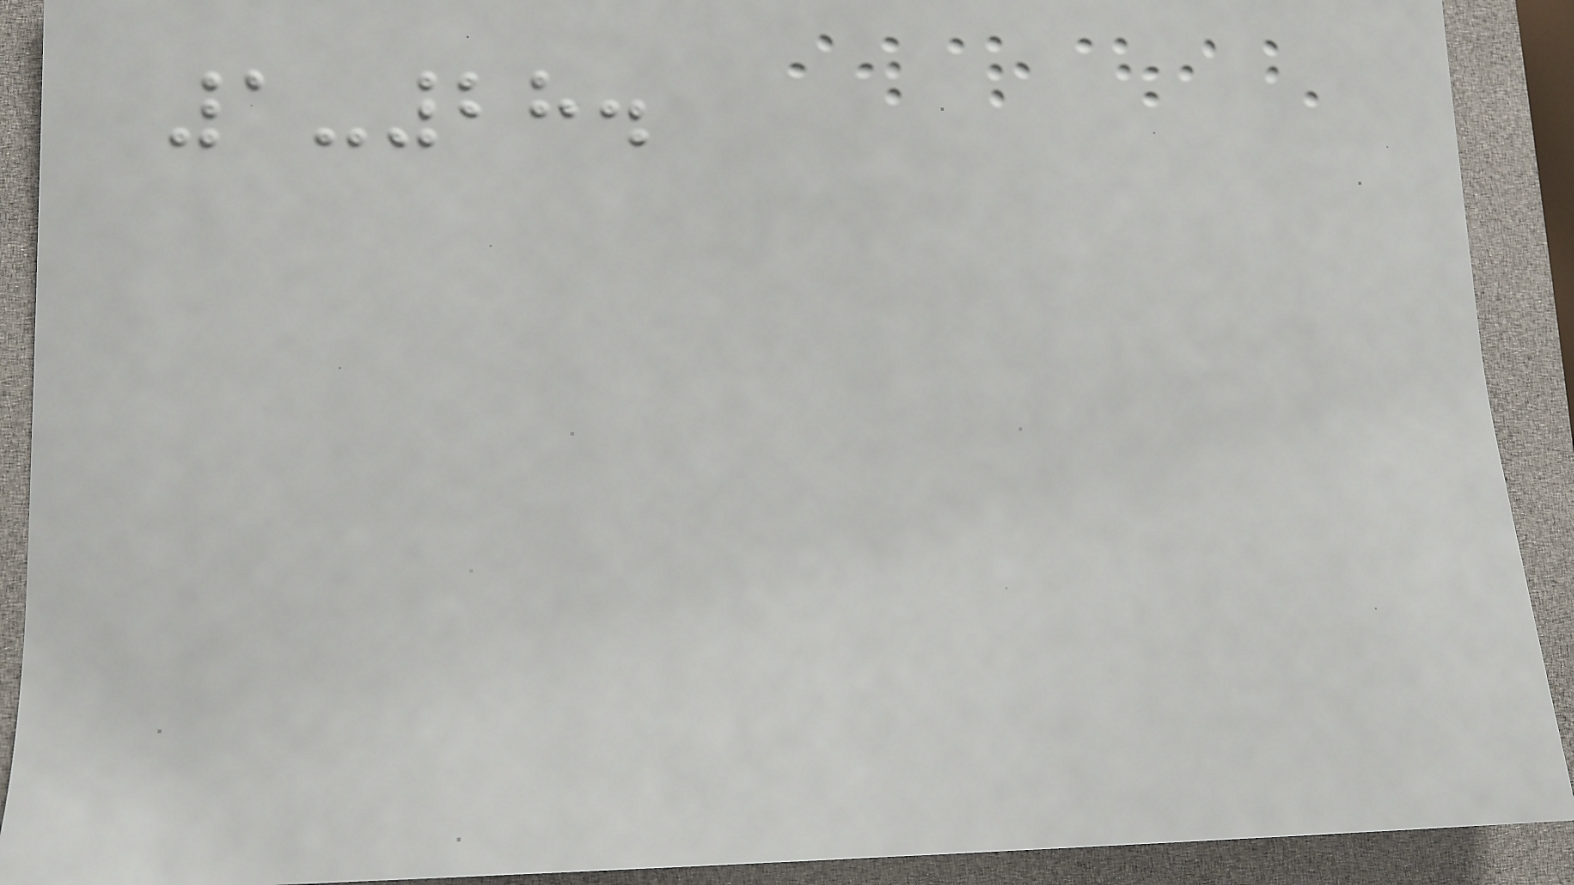1-28.
